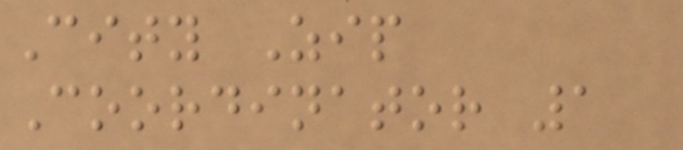City Zip
Coordinator 1
